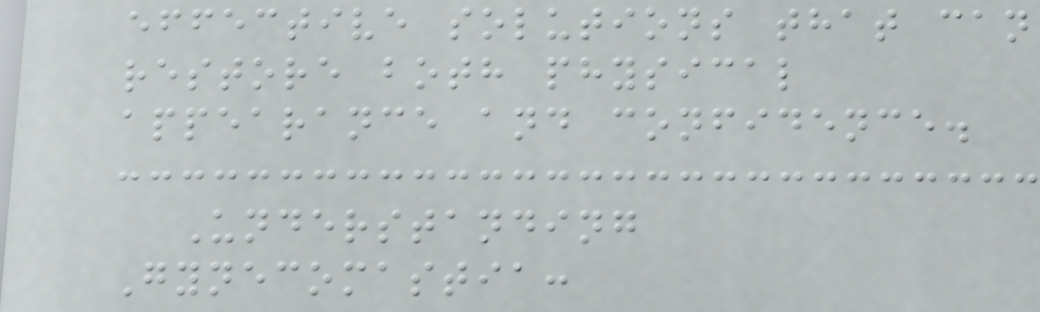effective solutions that can
restore both physical
appearance and confidence.
Understanding
Gynecomastia:
